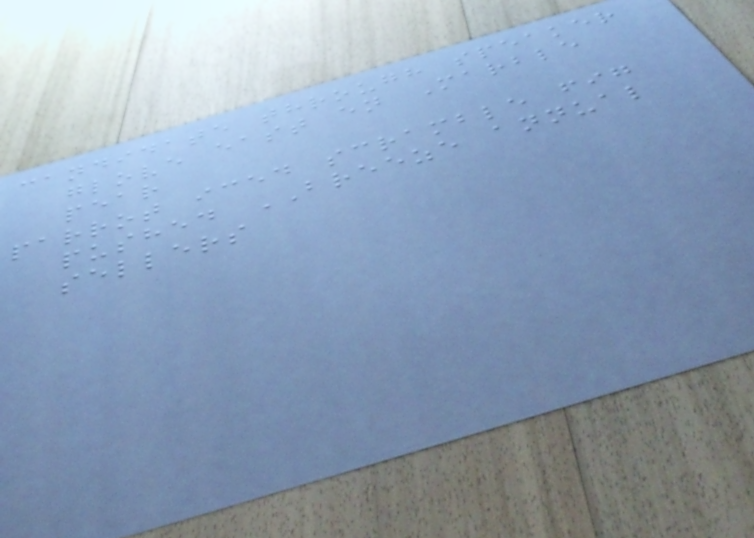candidate through speaker
glove east en Marble
pear
parrot iced scramble fig
pushed BREEZE annual
sellers
